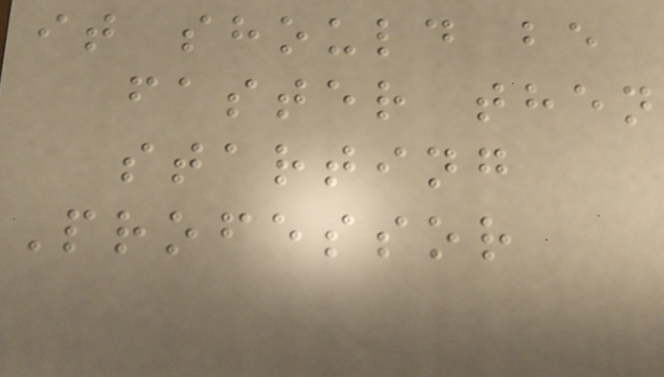it should be
faster then
starting
Professor
